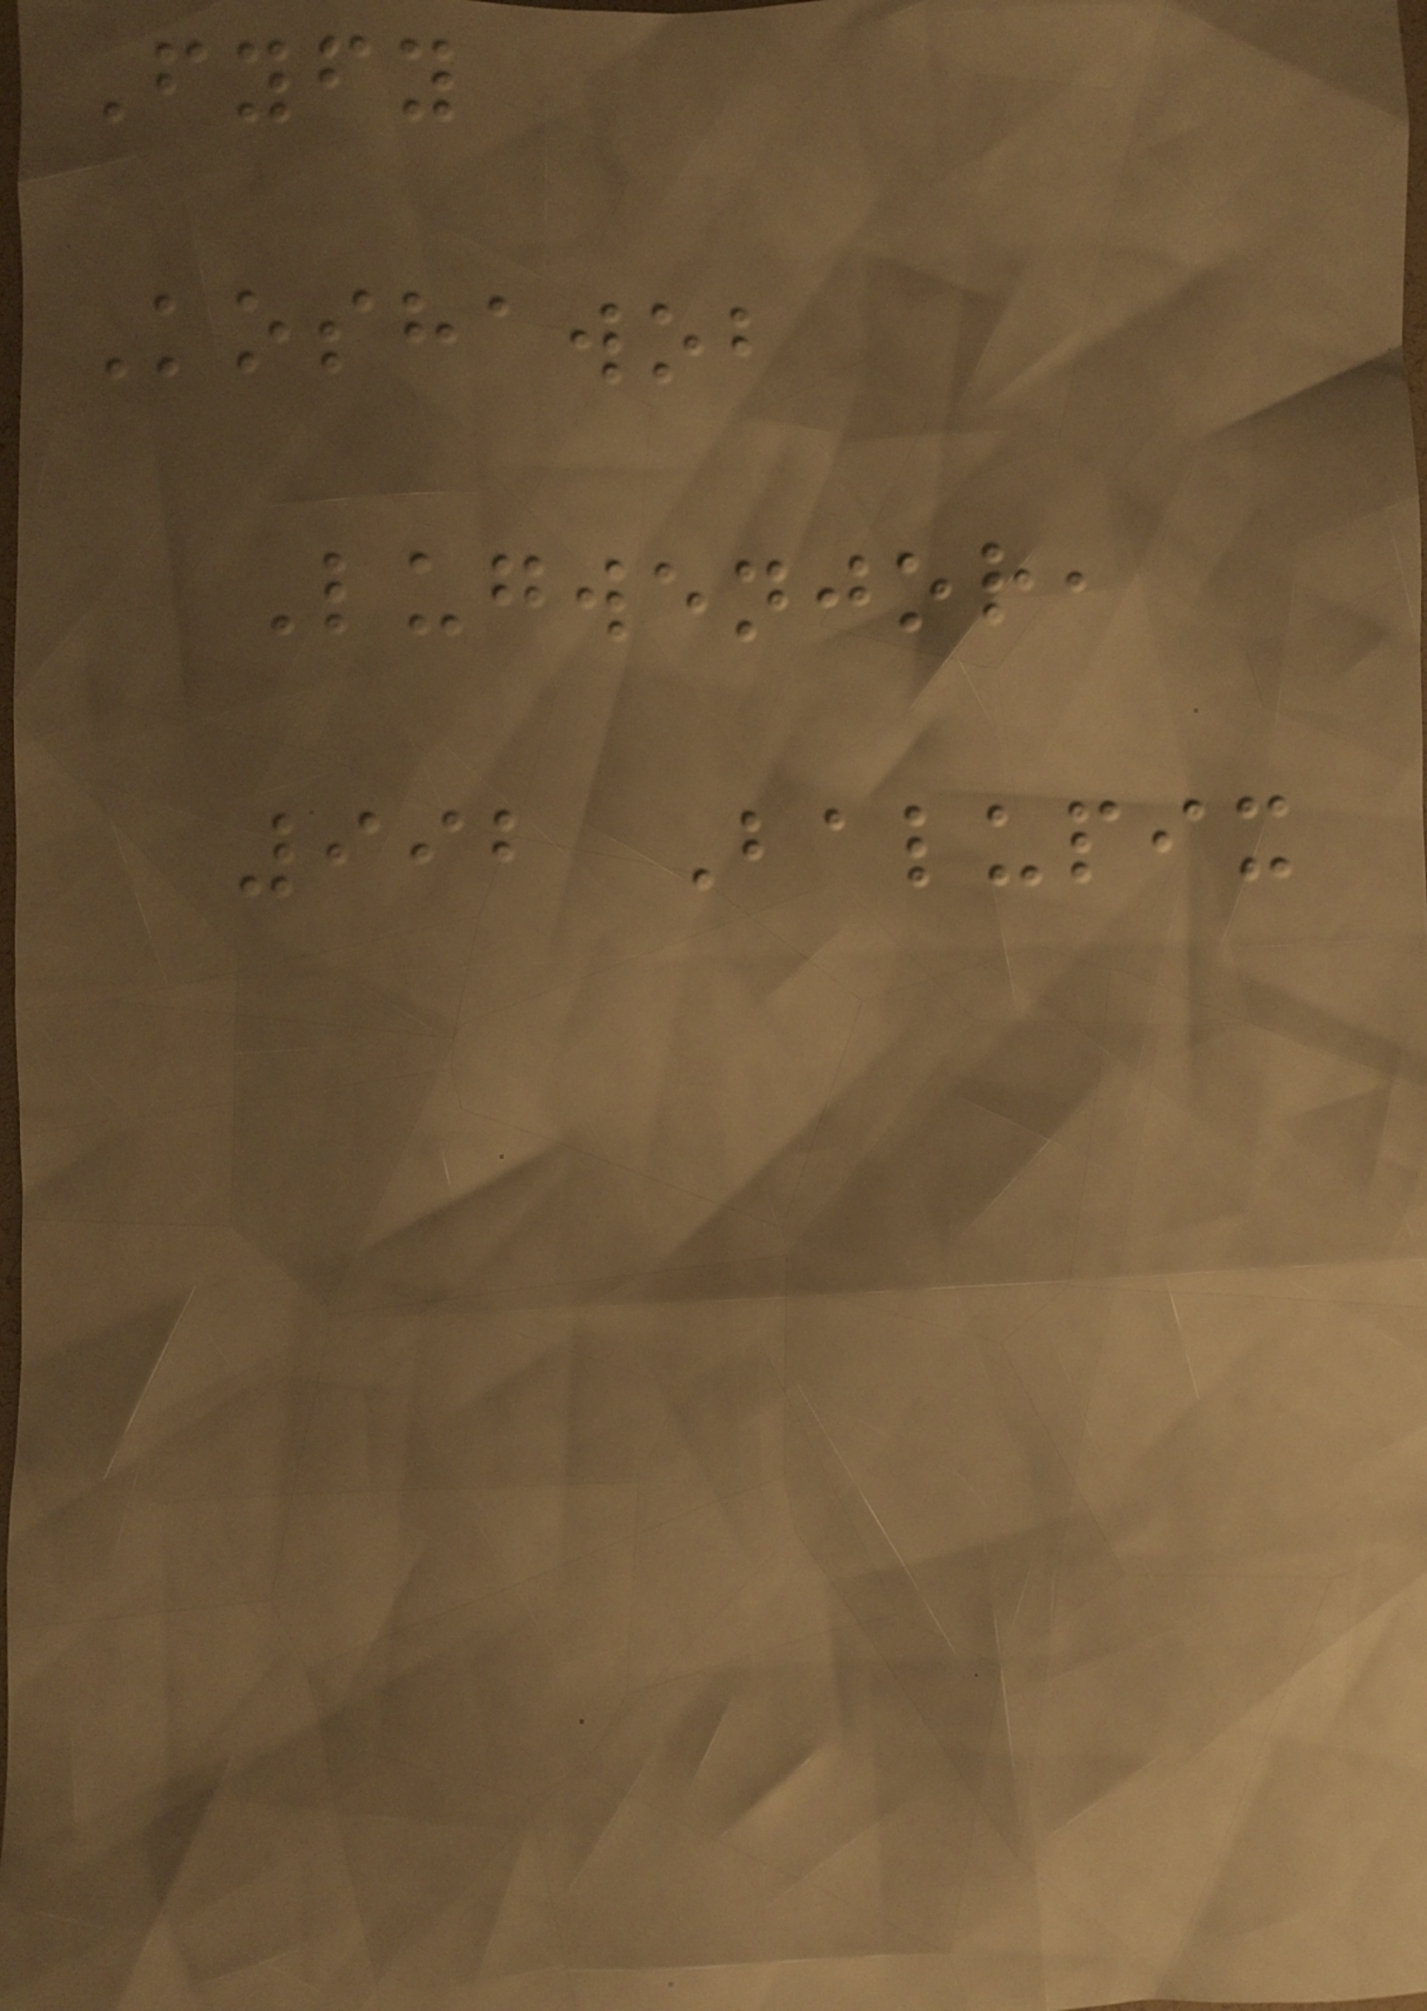Fyfy
Koshawob
Lugwenjor,
992 Balupix
